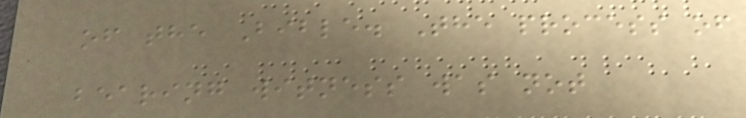of the Bible. The process of
bearing witness was not
